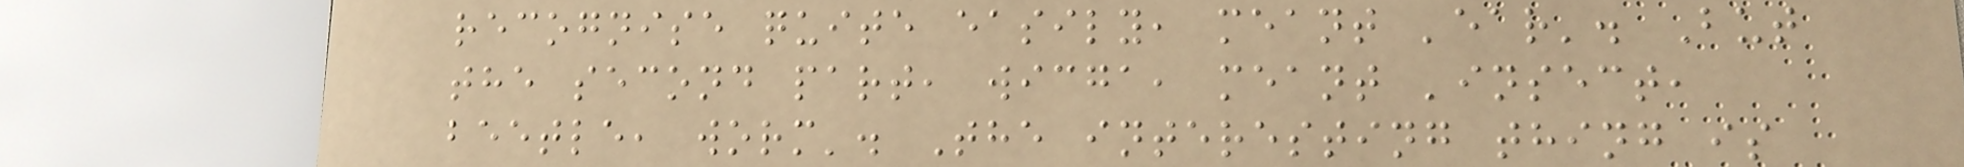recognise quite easily, meant 'ear'. But
the second part, wicga, meant 'insect,
beetle, worm'. The interesting thing is
